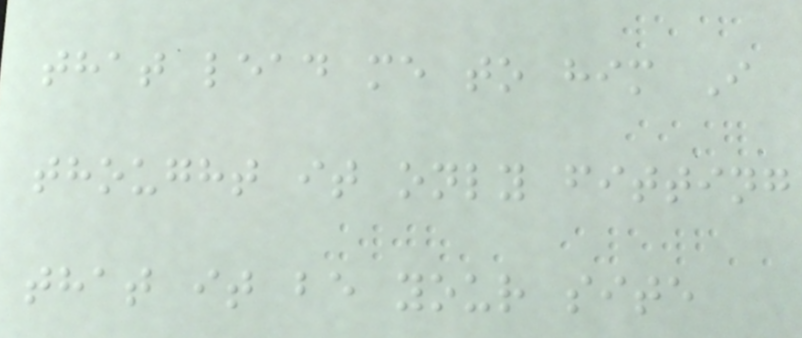that lead me to him I
thought it only fitting
that it be your site
